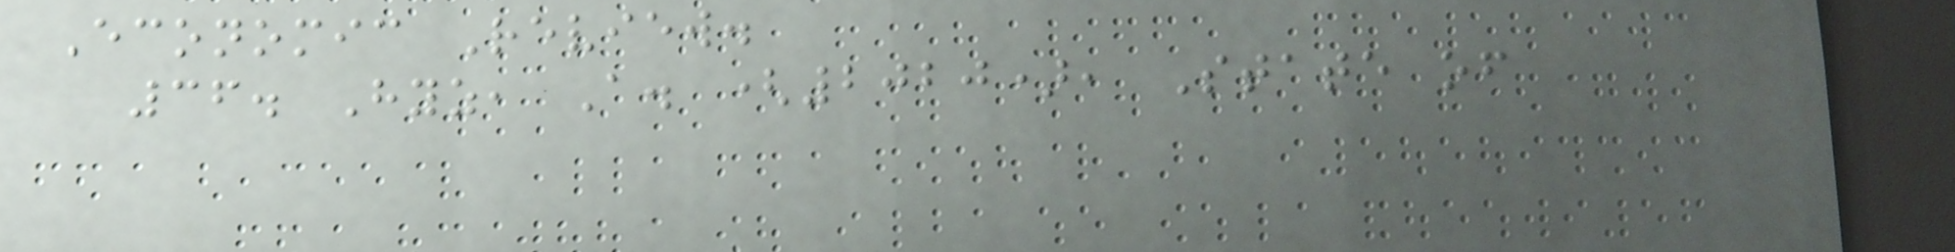Economic Review.
36. Hyz, A. (2020), State of
